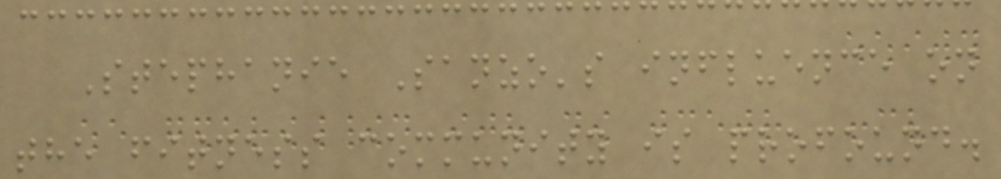Stephanie Sanzo's influence on
the fitness community is profound.
